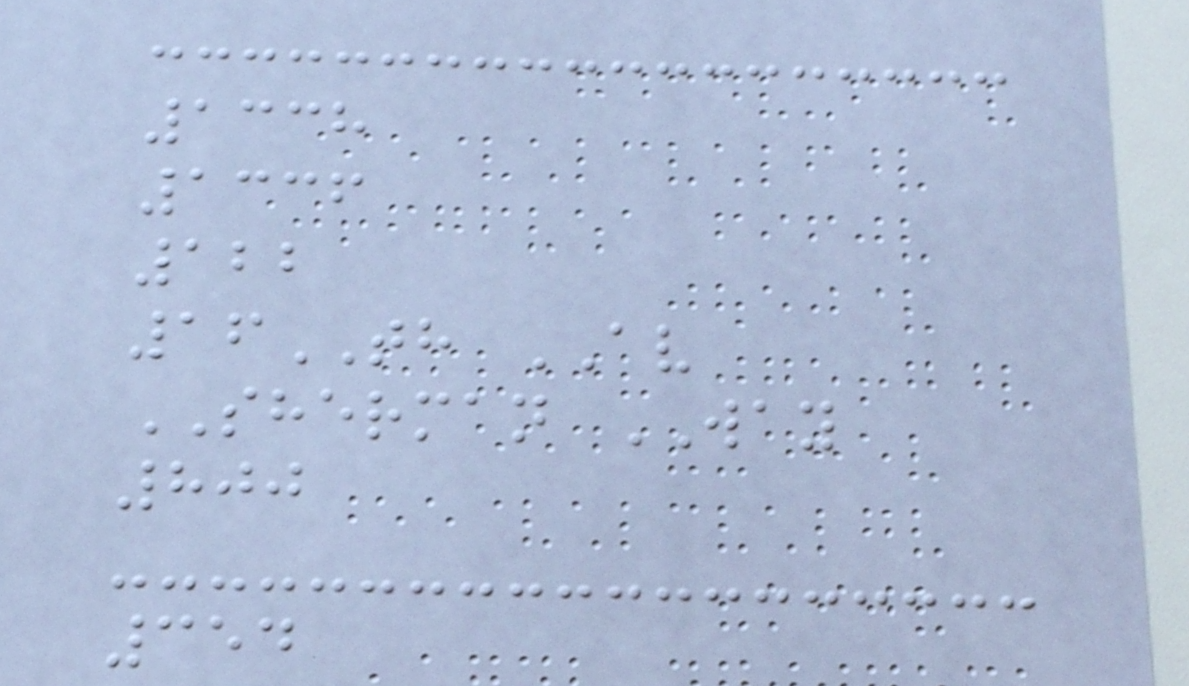1338
1336
122
16TH AV
SHERMAN WAY
800
354
